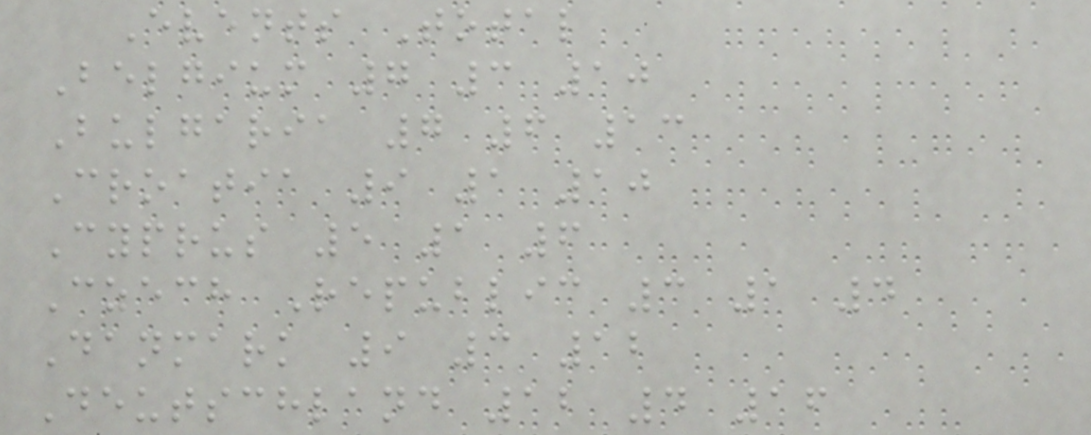Events Total
Belgium 7 3 10
Bulgaria 7 6 13
Croatia 9 1 10
Cyprus 5 1 6
Czech Republic 3 1 4
Danmark 9 3 12
Deutschland 12 4 16
